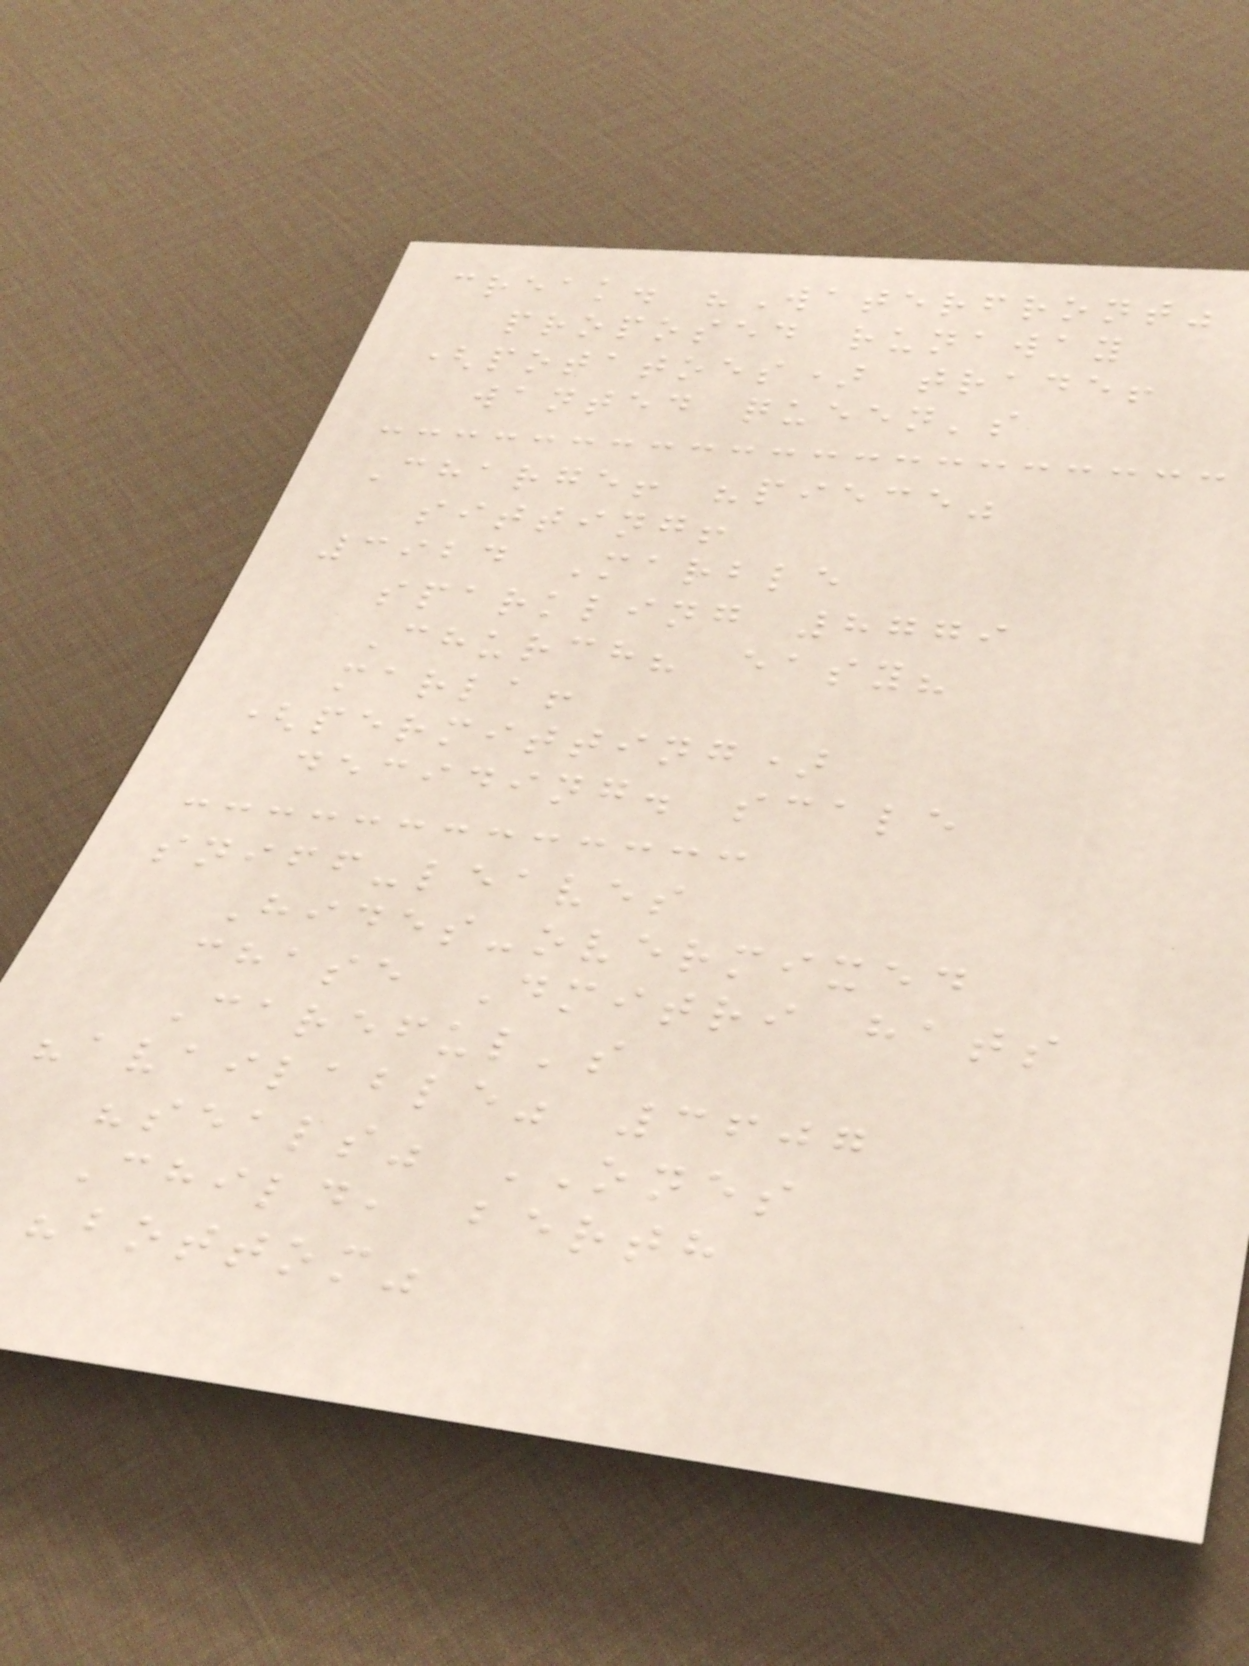creak. "Waterfront"
proposed runaway
(potatoes) trade!
wanted queen's
Charge! "piece"
sitting!
3924 Marble
sparkling 8779
Church? easy?
marla!
(permitting)
deciding. scale
sniff-leaves
Hides-overmixed
chase Dmitri hats
Careful's
"available" 3607
"seals" ONES
Child, berth
"bottom"
